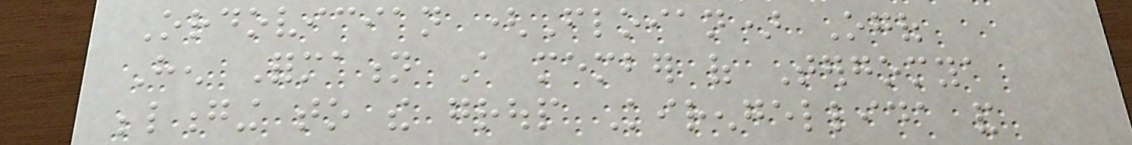Ordovician (Floian) Ogof
Hen Formation A member of Tergomya
belonging to the group Kirengellida and
